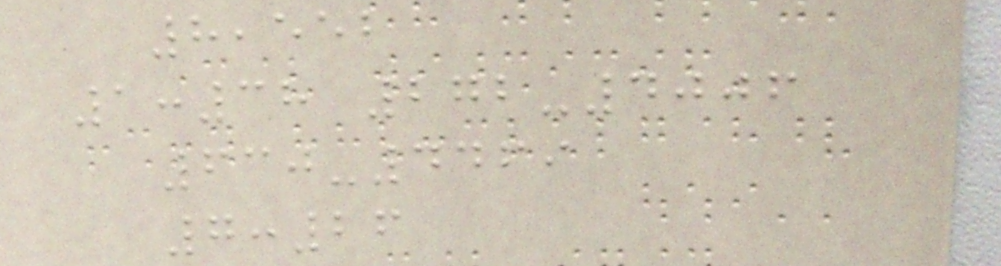8,552
1:38 272-4006
630-4469
7:26
